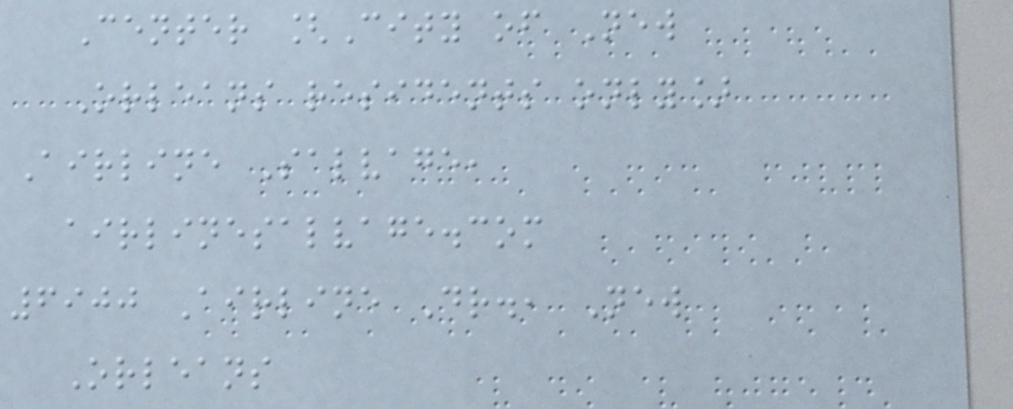Center [City of New
Orleans residents only]
Airline Salvage,
airlinesalvage.com
6900 Airline Dr., New
Orleans
